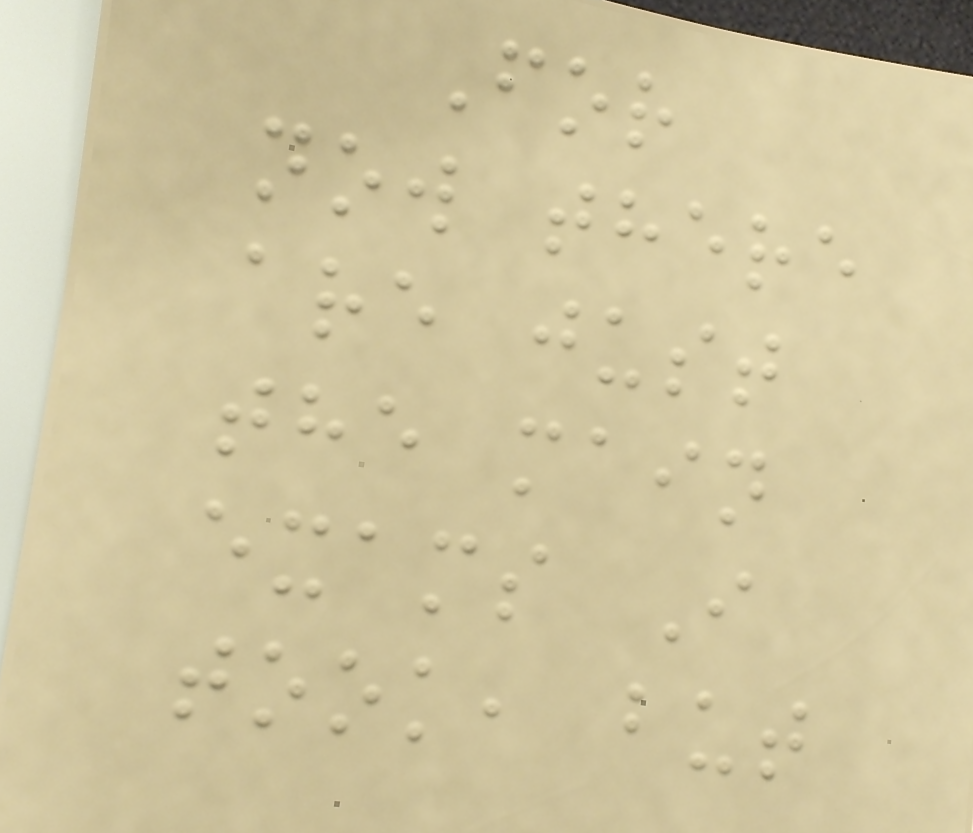For
now there
are just
the main
exams I
took, but
